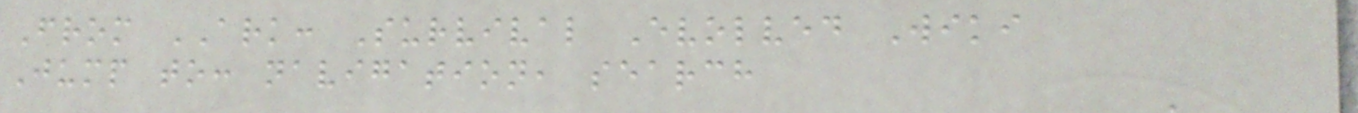From ARK: Survival Evolved Wiki
Jump to: navigation, search
